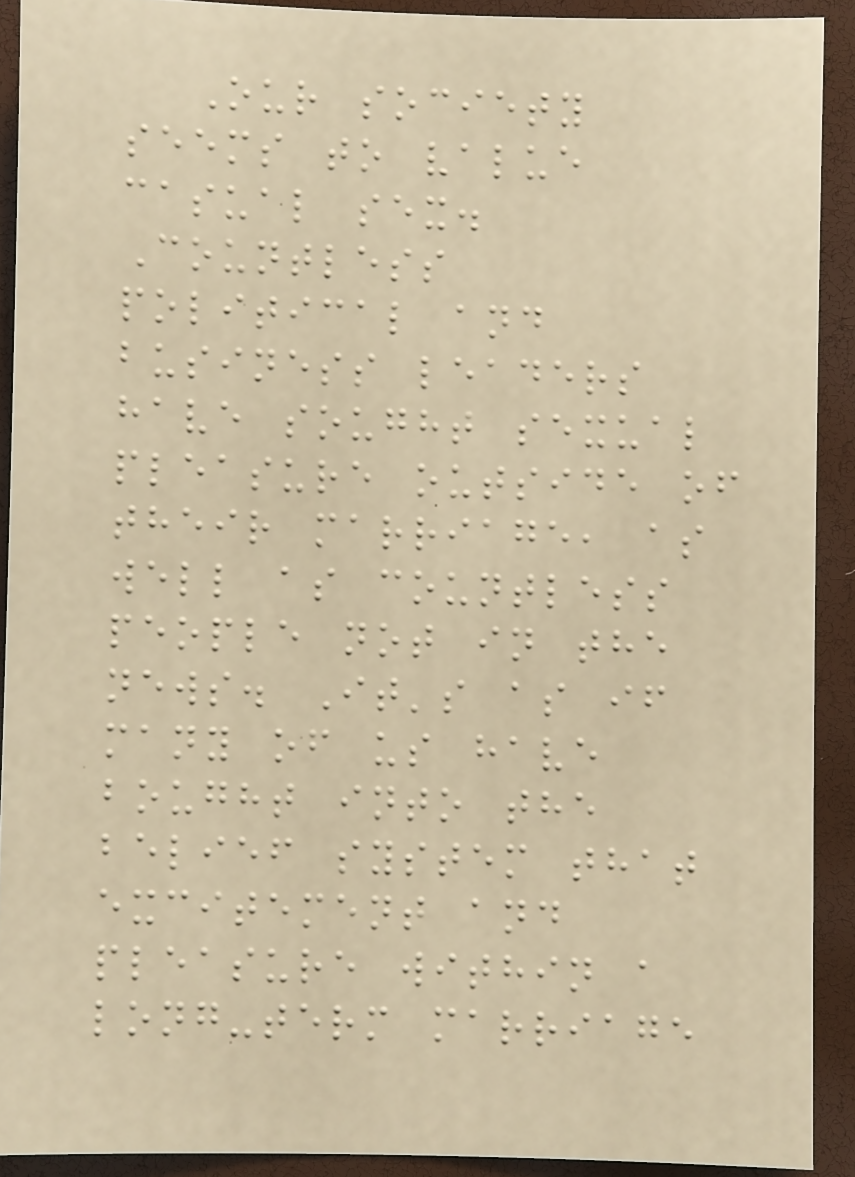Our society
seems to value
casual sex.
Countless
political and
business leaders
have sought sexual
pleasure outside of
their marriage, as
well as countless
people not in the
news. It's as if
many of us have
bought into the
belief system that
excitement and
pleasure within a
long-term marriage
